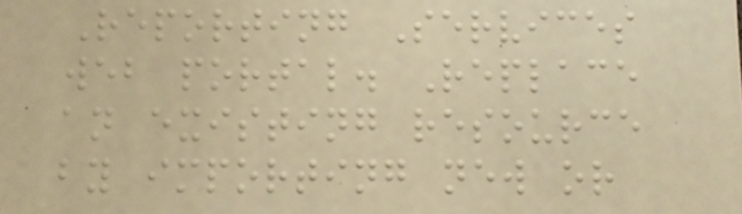Reporting Services
web portal. Replace
an existing resource
by importing new or
